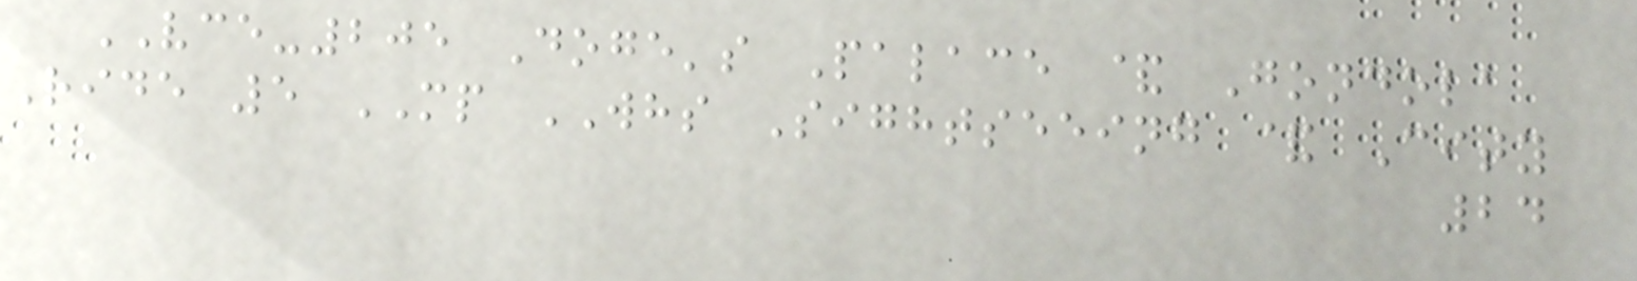VCE-205 Doge's Palace & Gondola
Ride 5 MP WHS Sightseeing & City
24
